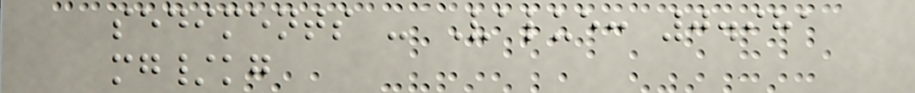sediments - Value: 0.981
mg/kg
